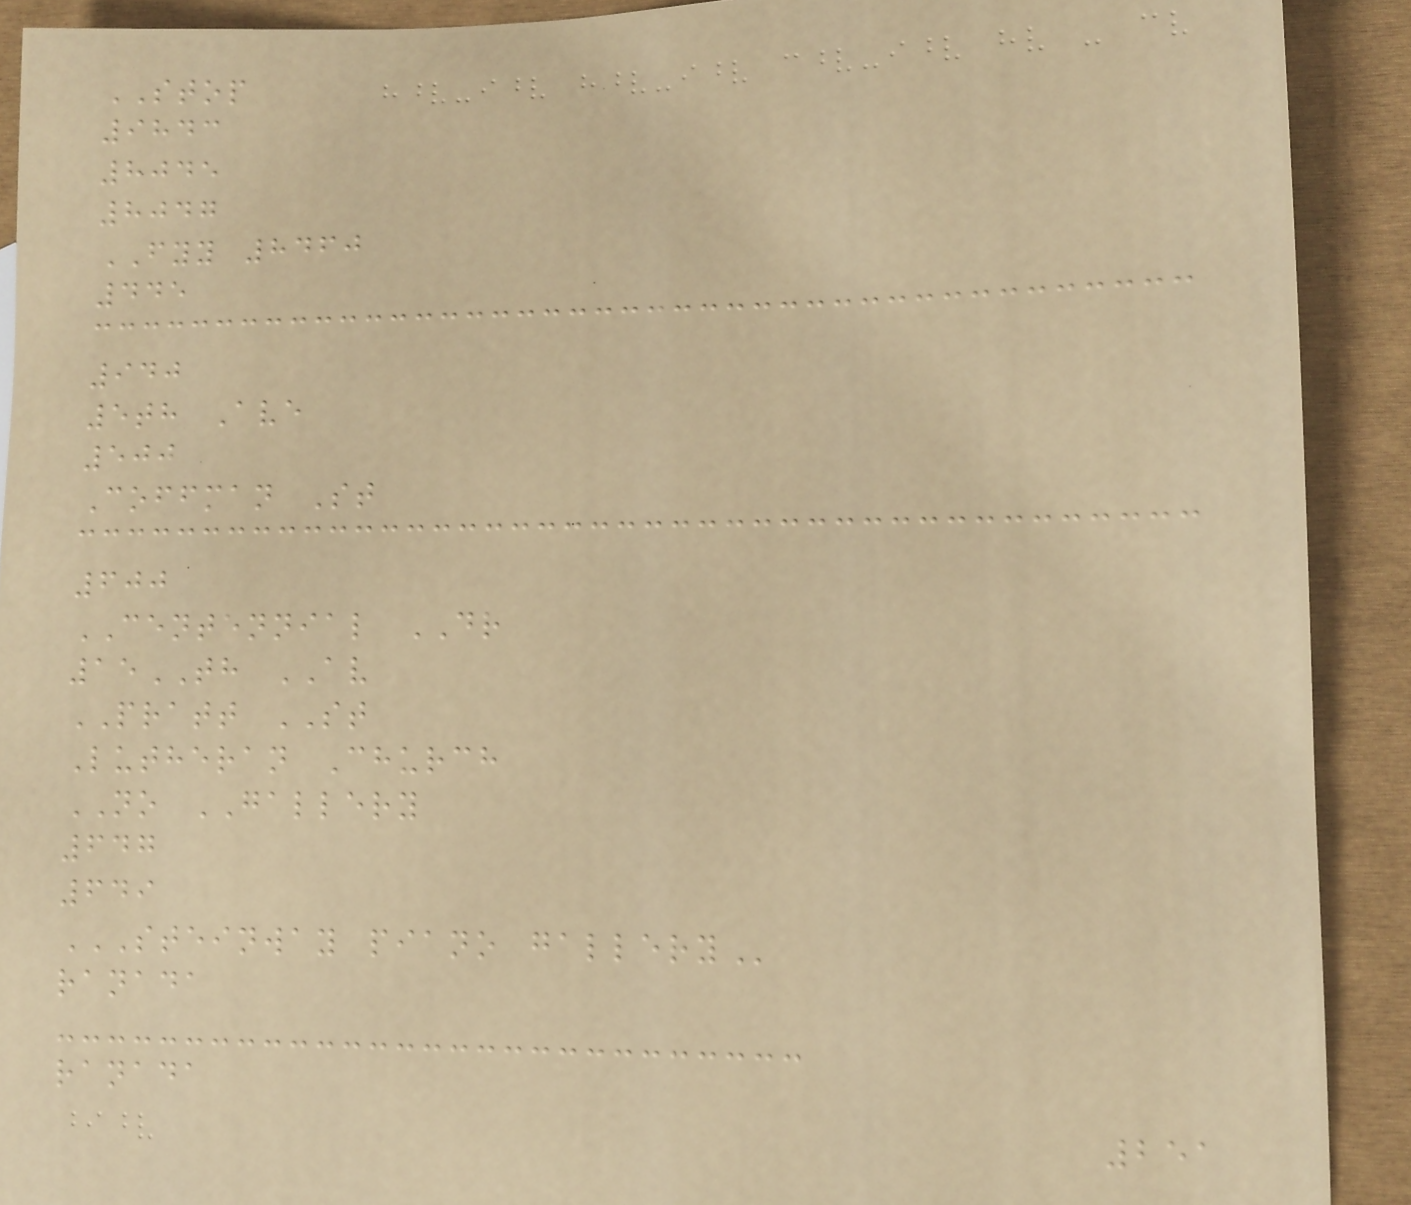STOP
9843
8045
8047
FYY 8460
445
940
5th Ave
500
Coffman St
600
CENTENNIAL DR
15TH AV
PRATT ST
Lutheran Church
NO GALLERY
647
649
STEINWAY PIANO GALLERY
ranada
ranada
251
